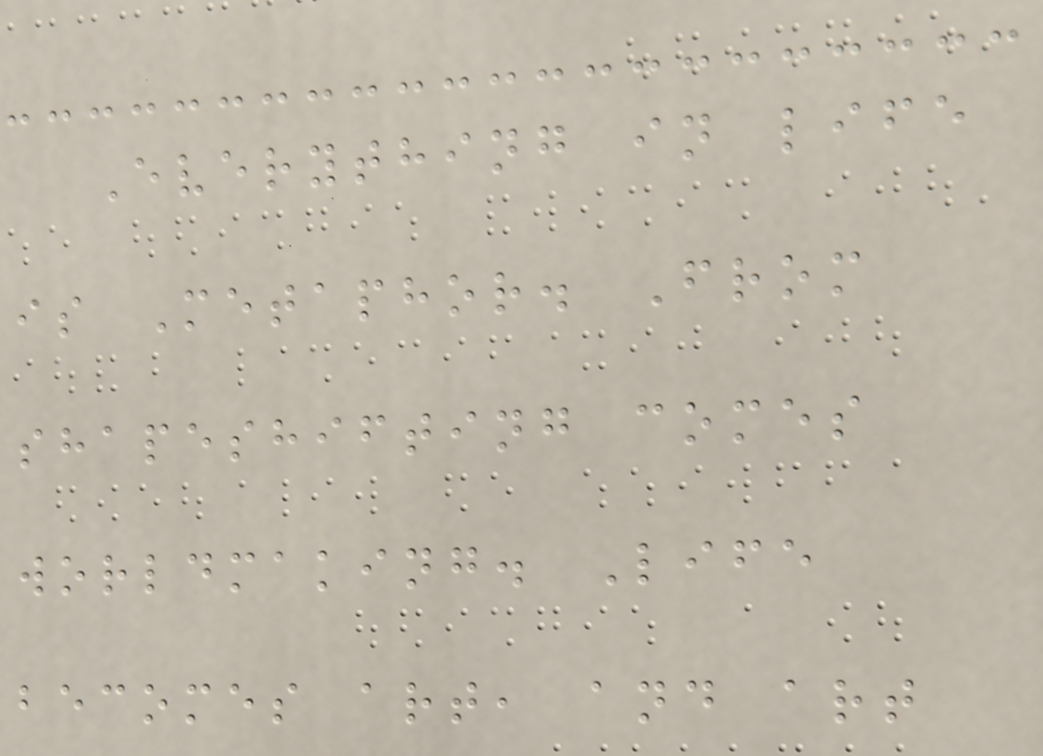Everything in life
is Metaphor. From
shapeshifting comes
worldmaking. Life
becomes art, and art
